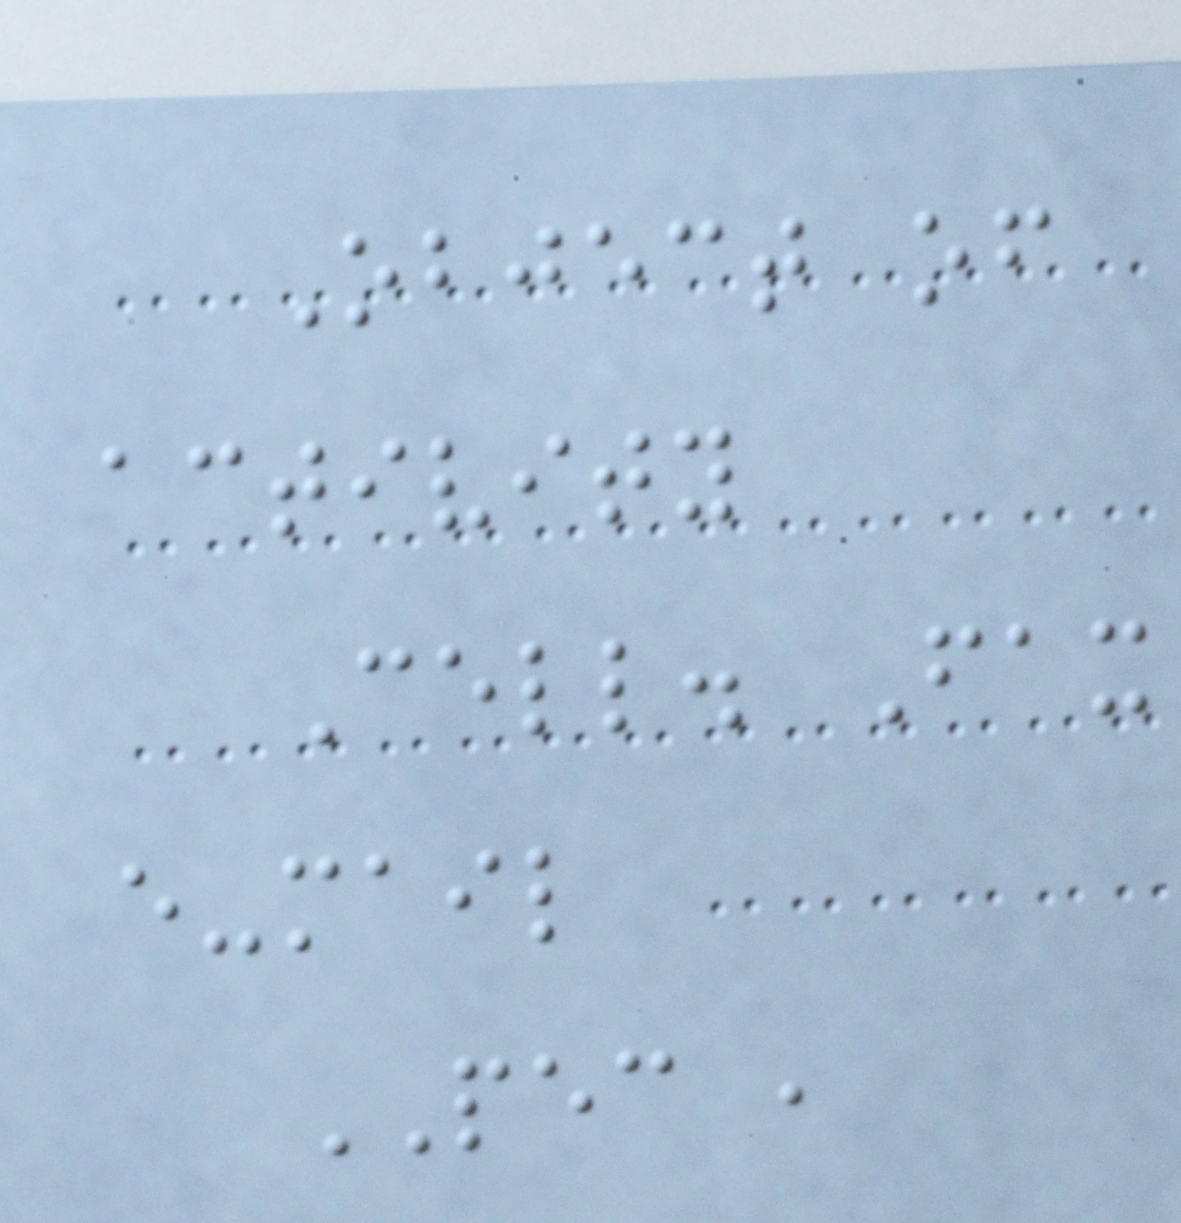Object of
activity
Cell. Fax
e-mail
PEC ,
